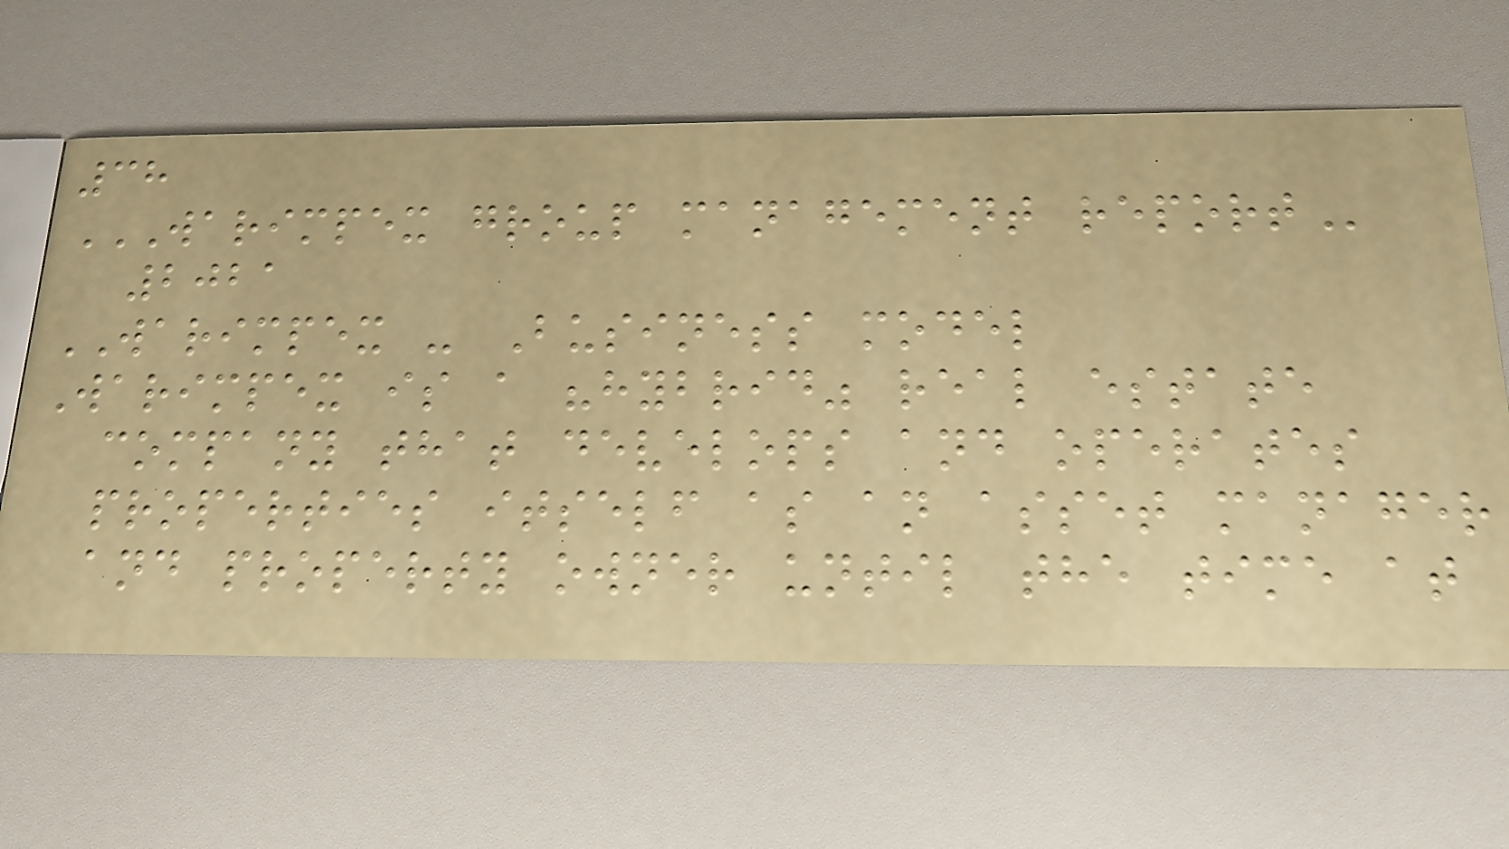38
WARIMPEX GROUP MANAGEMENT REPORT
2021
WARIMPEX - Business model
Warimpex is a "hybrid" real estate
company that develops and operates
properties itself as an asset manager
and property owner until the time at
